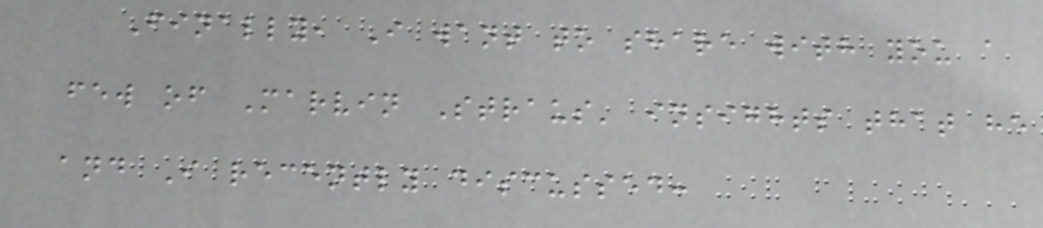Finally, I want to share with you a
few of Marvin Straus' insights that he
and I recently discussed:
